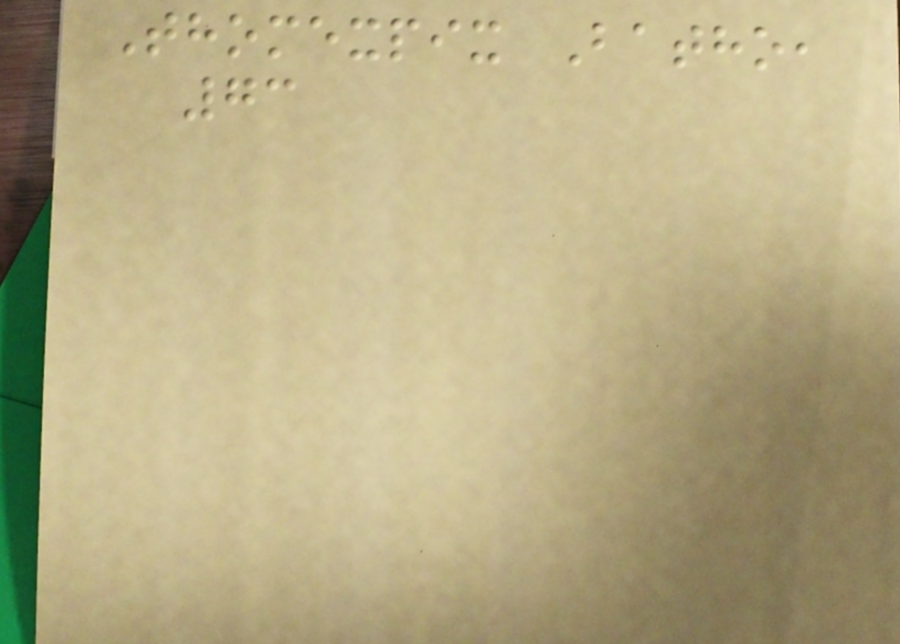Thomexpix Batho,
73
